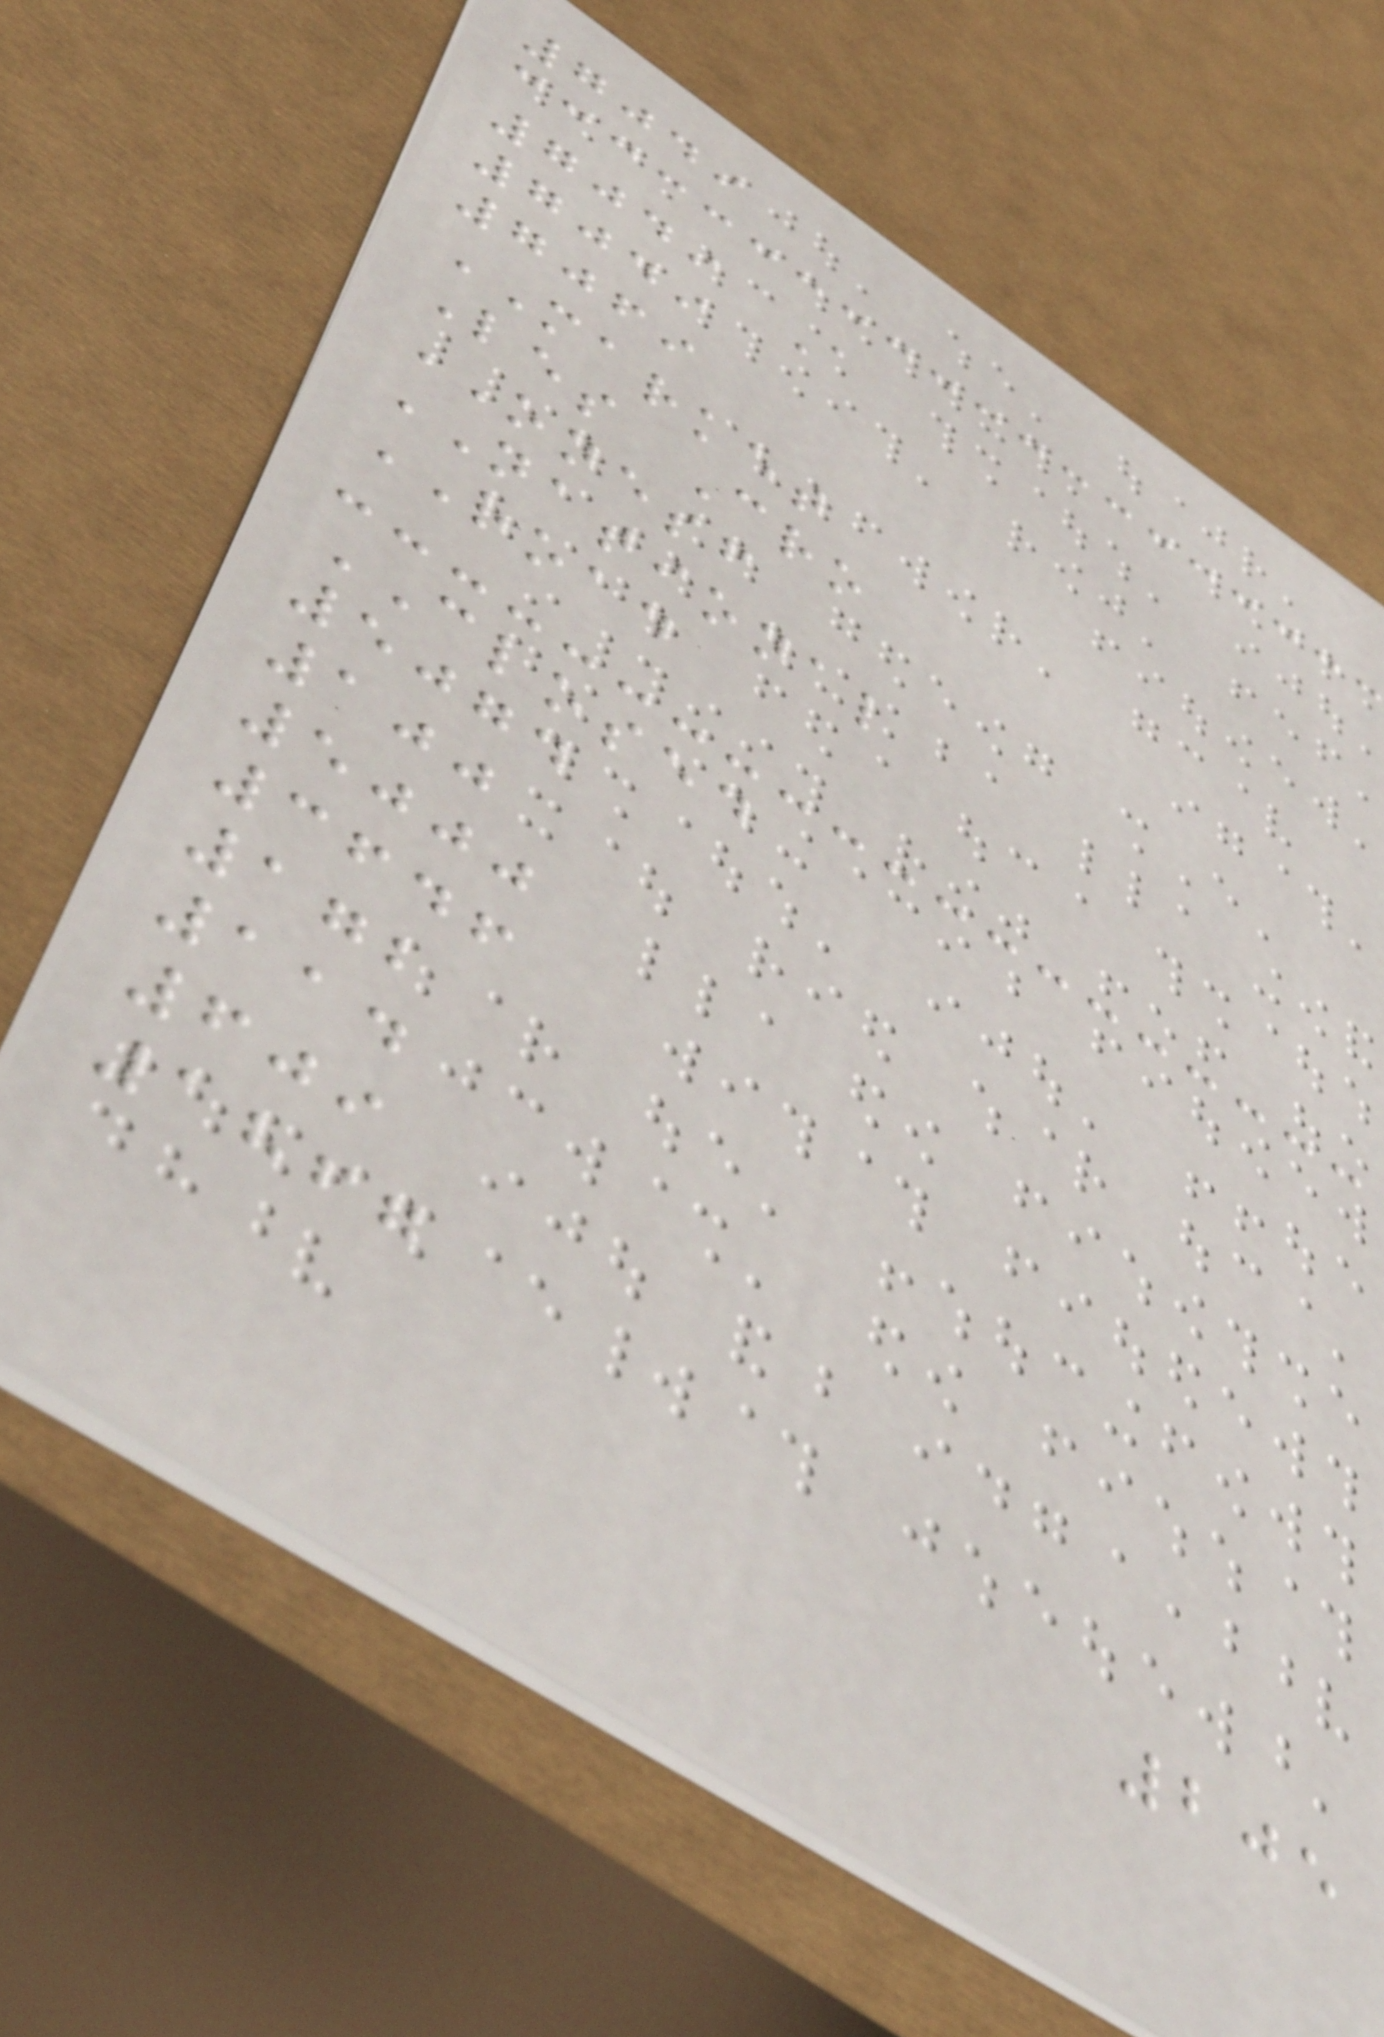7049
7049 A
7049
7069
MARKET
Les Cro
ONESF
NATIONAL
ROAD
CLOSED
5074
100
5000
3646
172
114
609
1867
205
